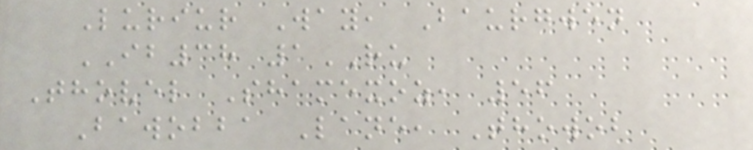Luriur Way, Baurgwen
IB38 1RU
Thovel Shamexoz, 56
Bawobba Lane, Thowob
